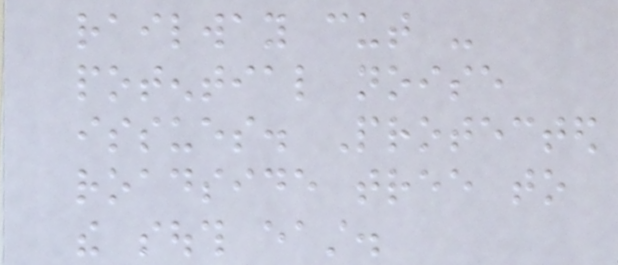railway cut -
potential noise
issues. Protected
roadside tree to
the south east.
